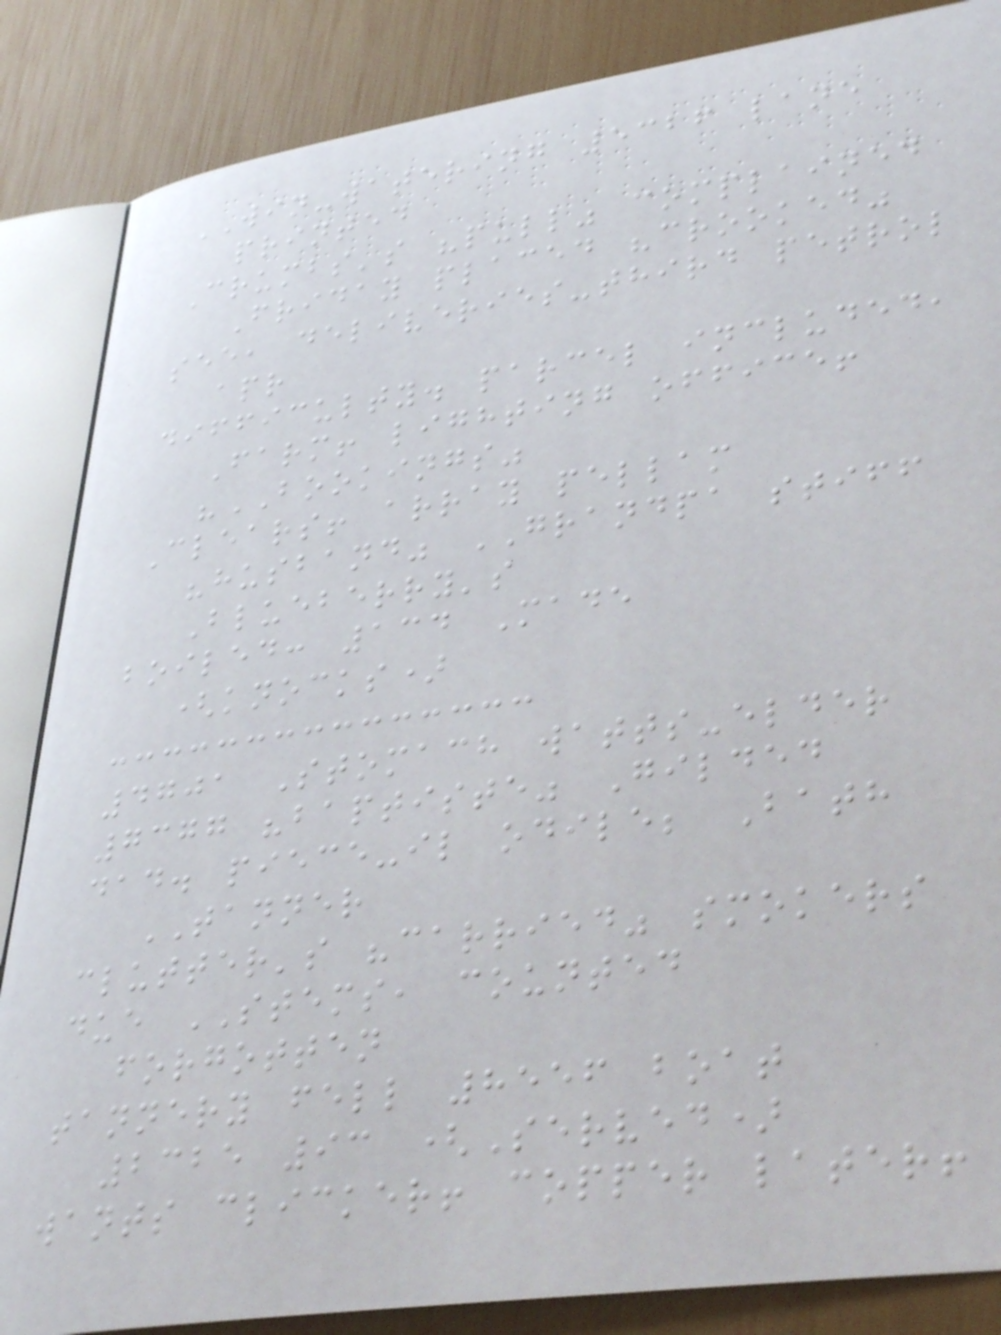WIN-watering 5326 lane
printed
Crumbs's "pull" complained
Friday placed "crooked"
see, deliveries-third petrol
apr
difficulty. parcel included,
Farm! lighting office!
"BOOKINGS"
Clears! array pellam
"husband" GRANDPA stiff
Blueberry's
boiled: 134 Made
(knocks)
4701 Stomach watts-elder
7377 "baptiste" Gilded
dad. piece-il odile; Bath
TANNER
clutter's "carried" smokers
due STEMS, counted
forgotten
tannery fell 8556 boat
2325 93 (Served)
wants clicker! copper later!
